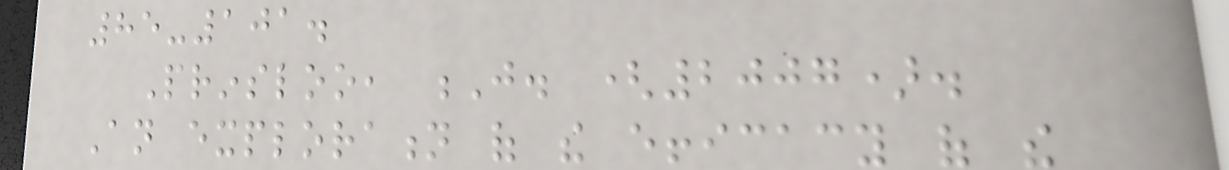85-101.
Prinsloo, J. (2007).
An exploration of the efficacy of the
